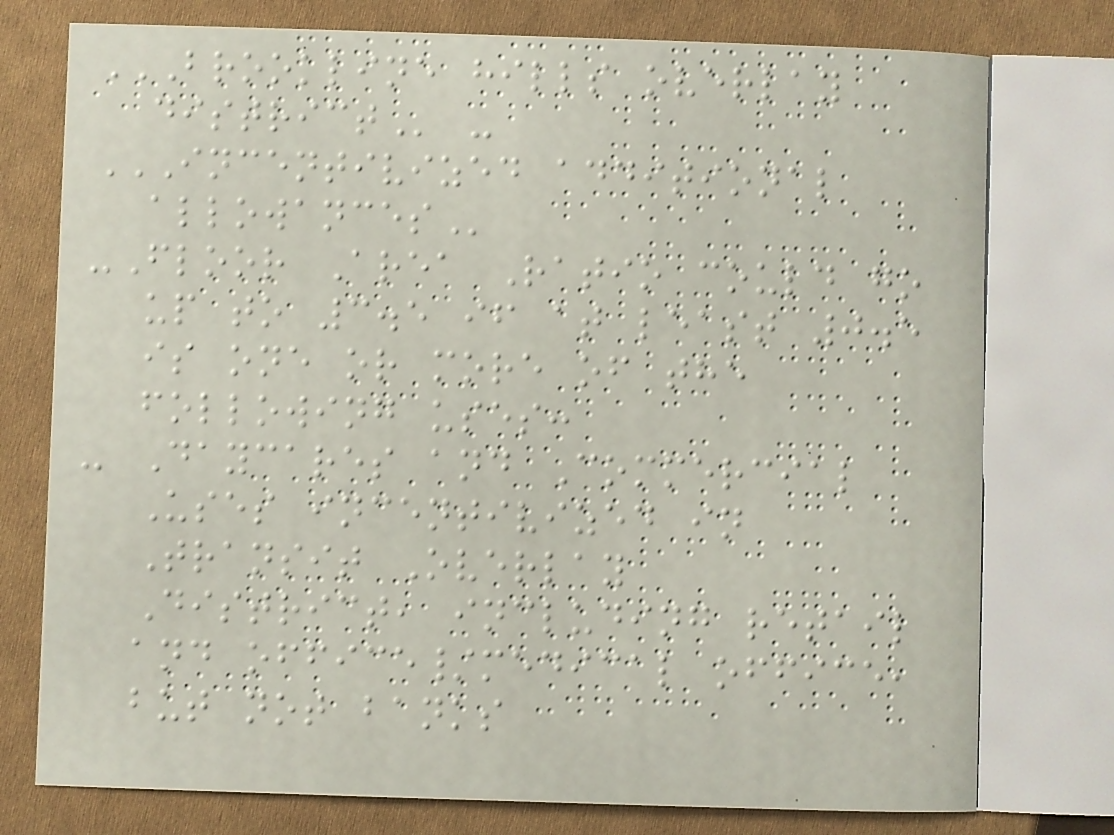BROOKLINE HILLS OVERLAY
DISTRICT -
INCENTIVIZED ADDITIONAL
ALLOWANCES
-Floor Area Ratio could go
up to 3.5 if at least 0.5
is one or more of the
following uses:
- Daycares and Commercial
Uses incentivized in
Transit Overlay
District, including retail
and office/medical office,
but not banks
